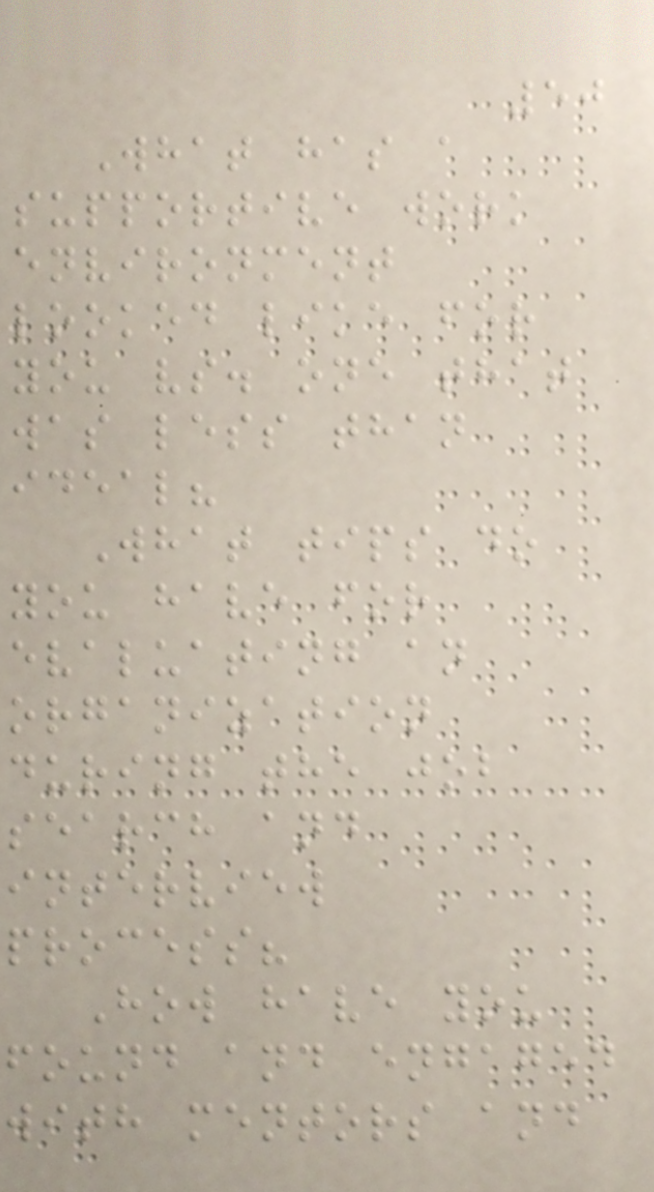50
What has a
supportive work
environment
looked like for
you vs. one that
was less than
ideal?
What tips do
you have for
evaluating an
organization
during the job
search and
interview
process?
How have you
found and engaged
with mentors and
